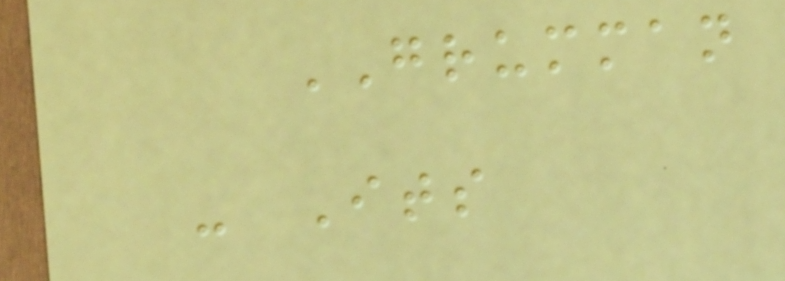GRUMMAN
- Its
